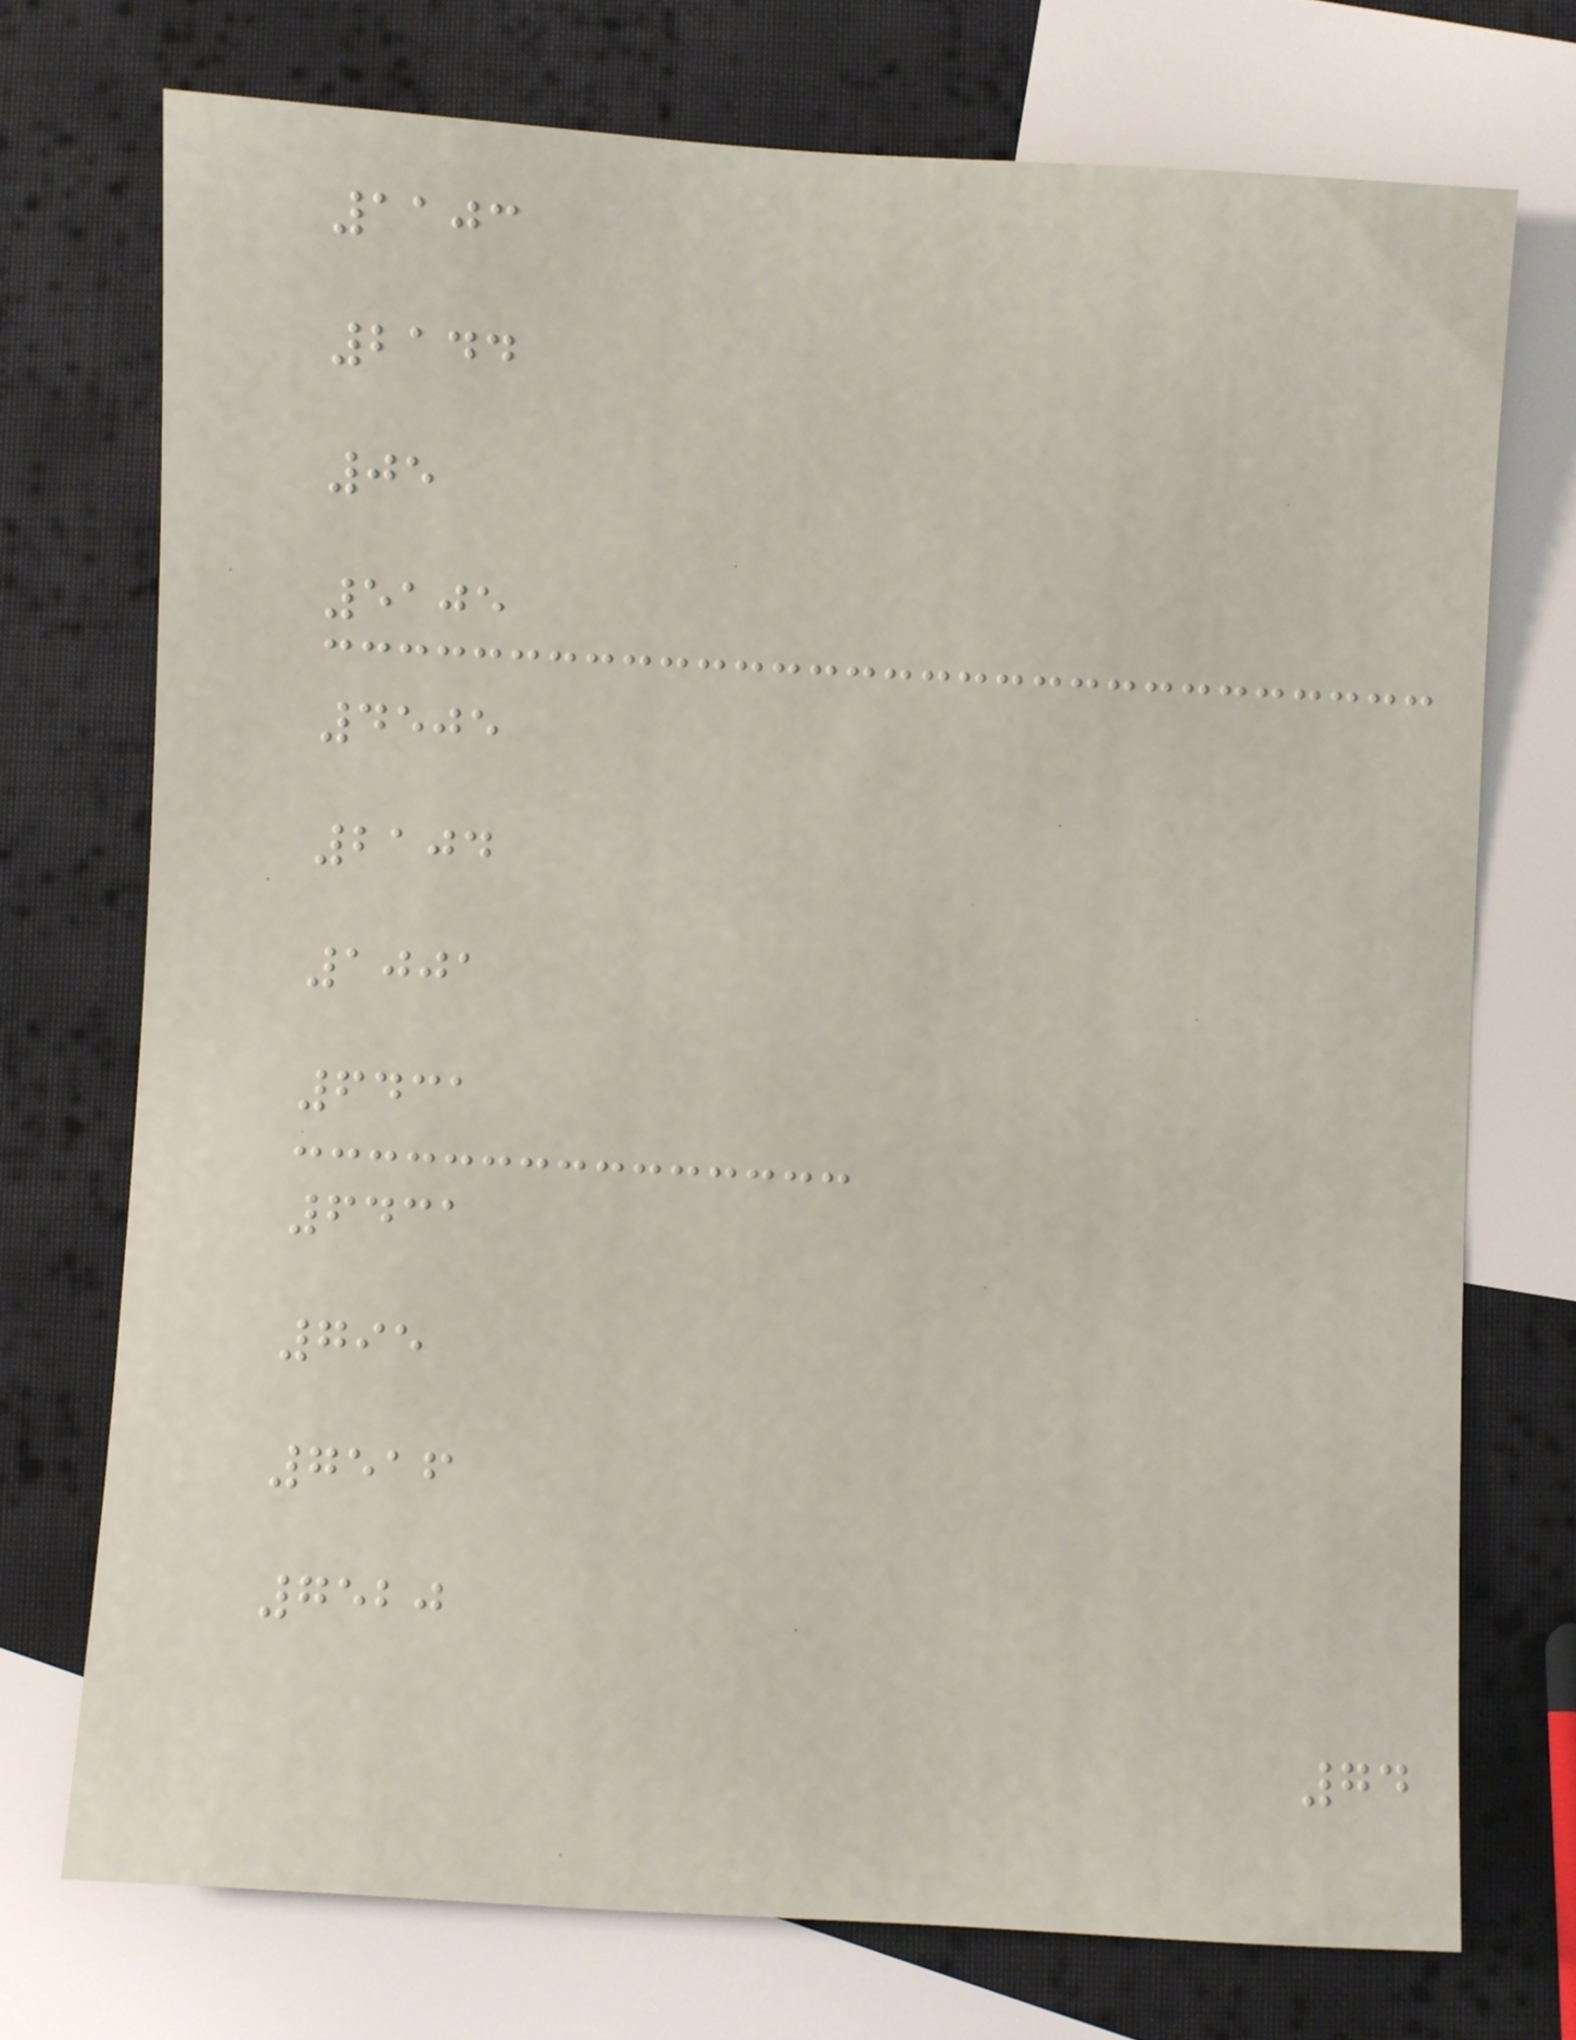1103
2144
05
5105
4505
2104
1001
6431
6431
795
7516
7520
74
